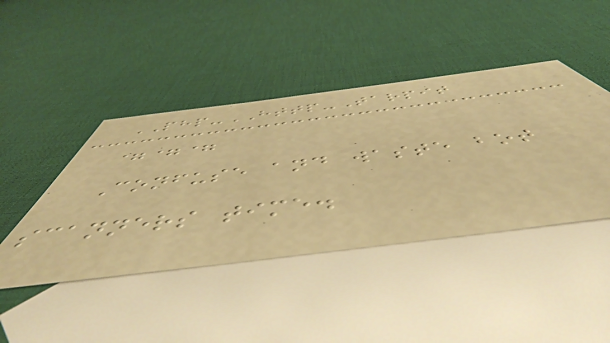PHP-HTTP-Tarpit
===
Confuse and waste bot
scanners time.
